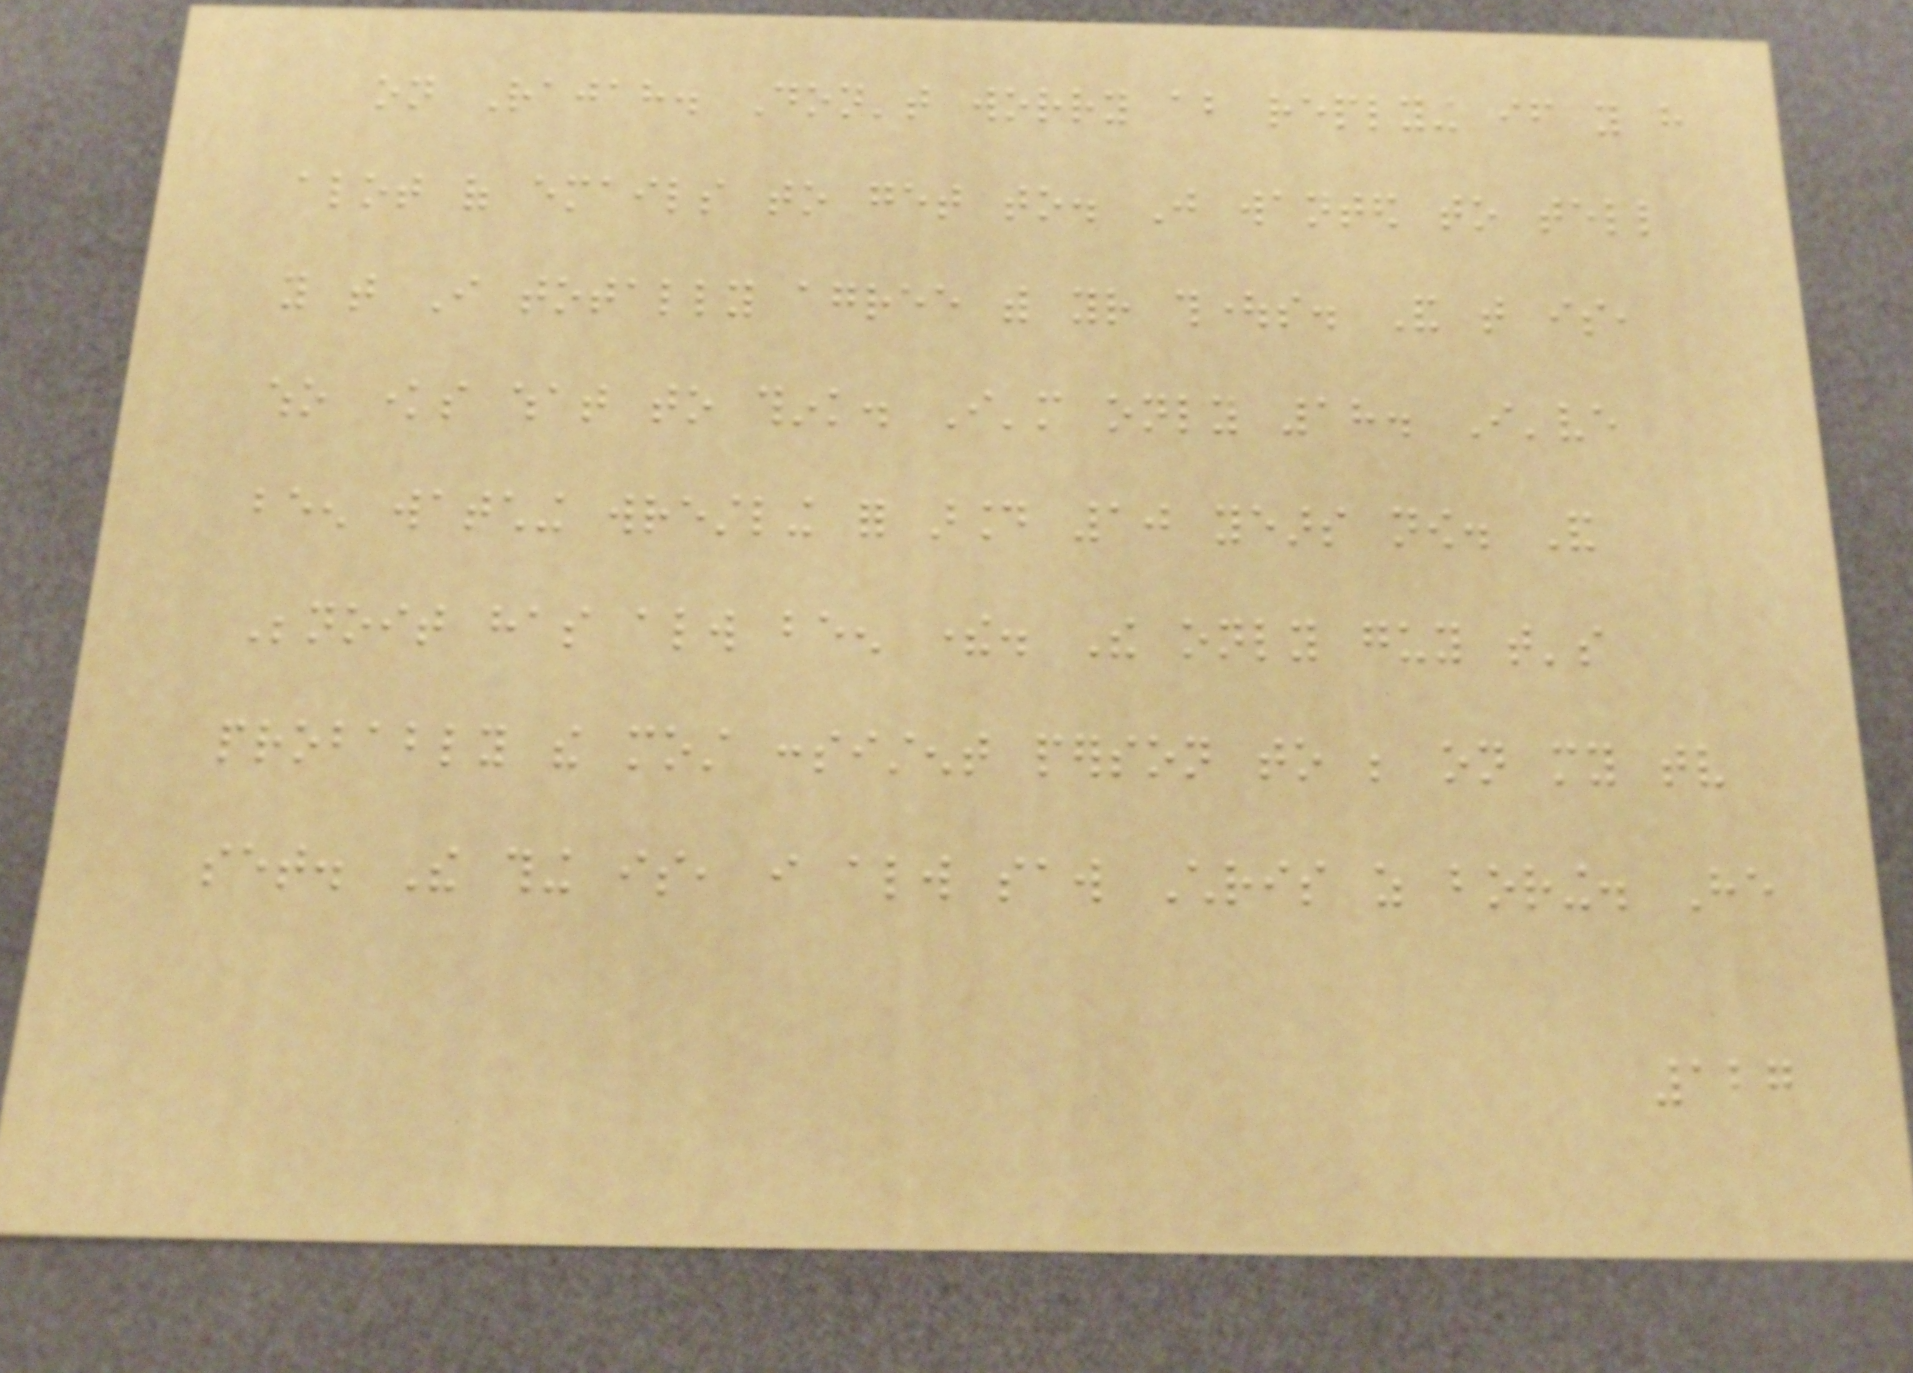on Rajah. Don't worry about replying if you have
alot of emails to get to. Just wanted to tell
you that I totally agree with your thoughts. And that is,
who knows what to think. I'm only 18. I've
been watching wrestling for around 10 years now. And
Benoit has always been there. The only guy that's
probably the most consistent person to be on my tv
set. The thing is, i always saw Chris as boring. He
127
